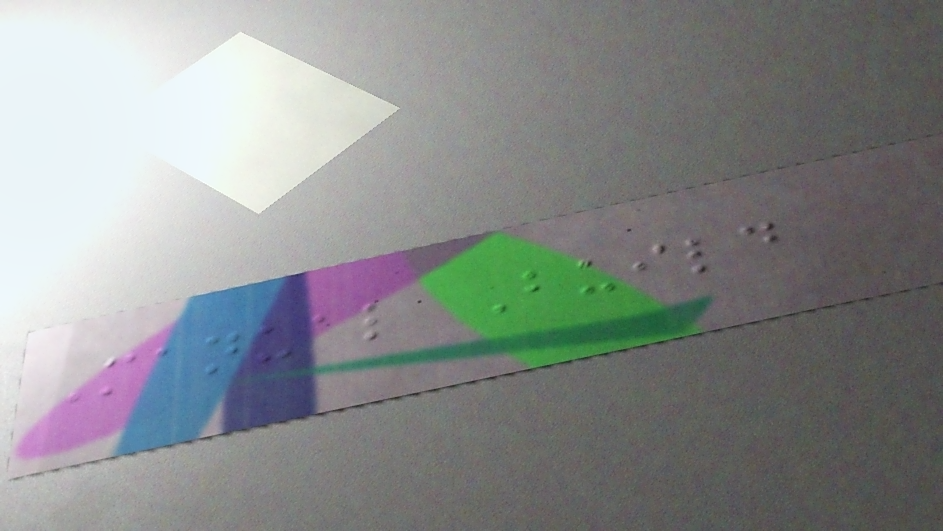Manual Build
